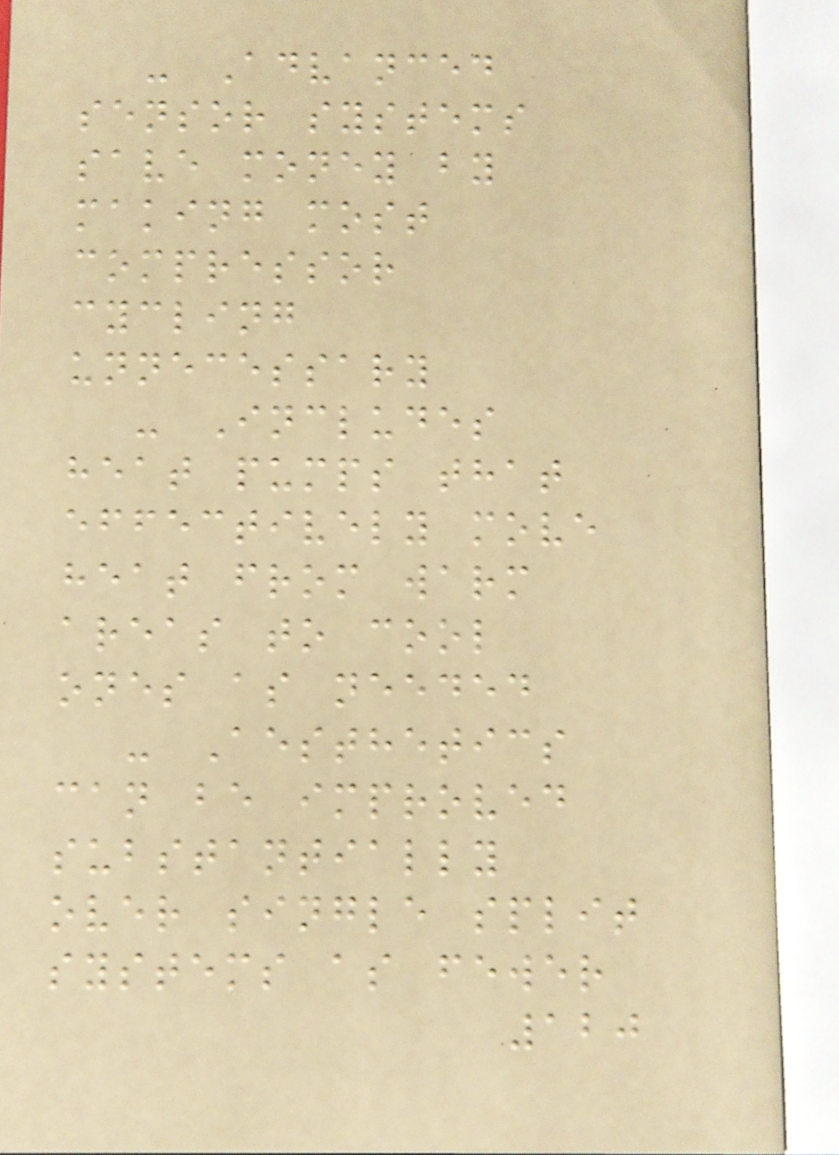- Advanced
sensor systems
save money by
making most
compressor
cycling
unnecessary
- Includes
heat pumps that
effectively move
heat from warm
areas to cool
ones as needed
- Aesthetics
can be improved
substantially
over single split
systems as fewer
120
